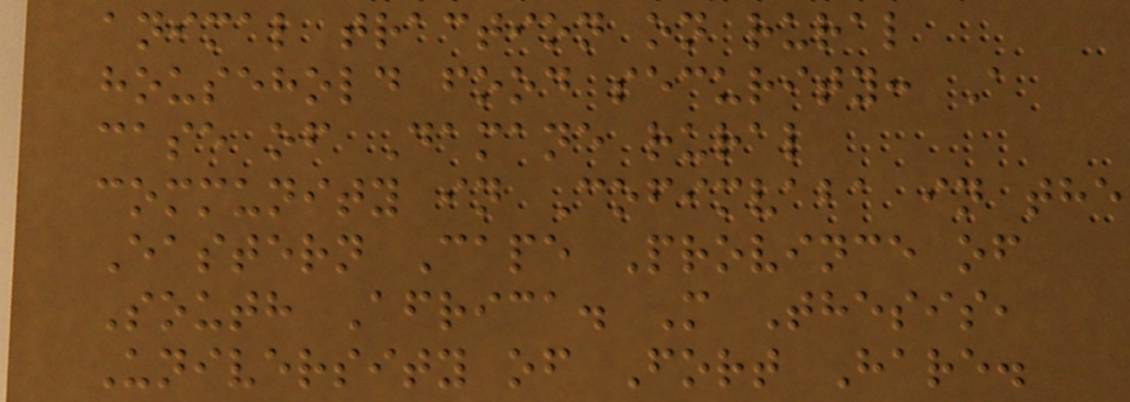animal traction on rural
household food security: A
case of Damane rural
community in Cofimvaba in the
Eastern Cape Province of
South Africa. M Thesis,
University of Fort Hare.
